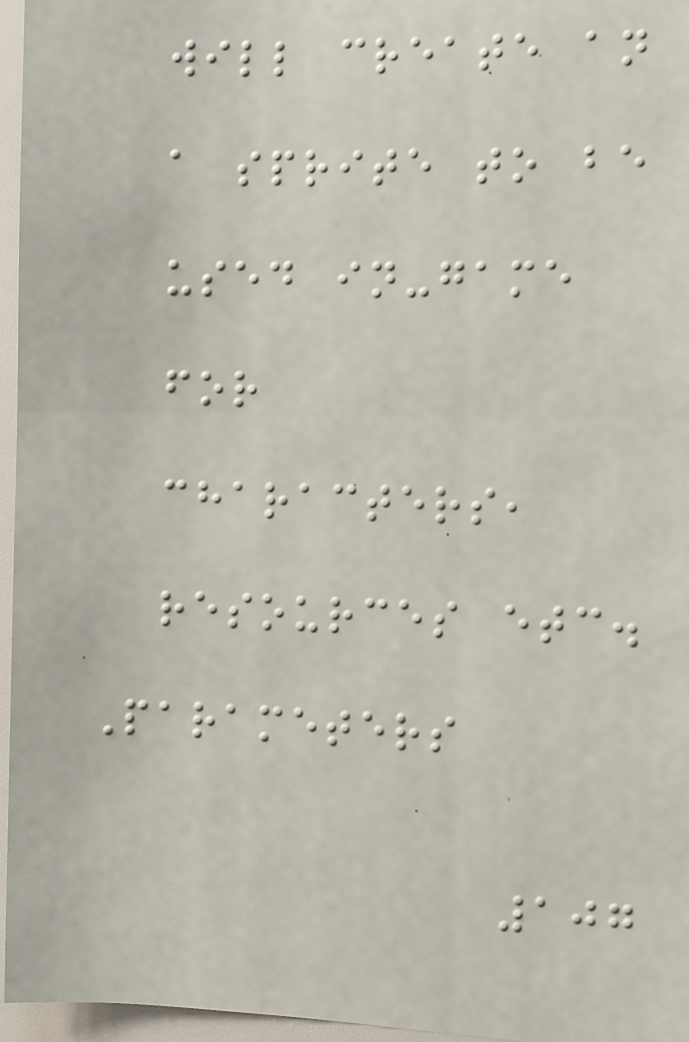will create an
a sprite to be
used in-game
for
characters,
resources etc.
Parameters
107
